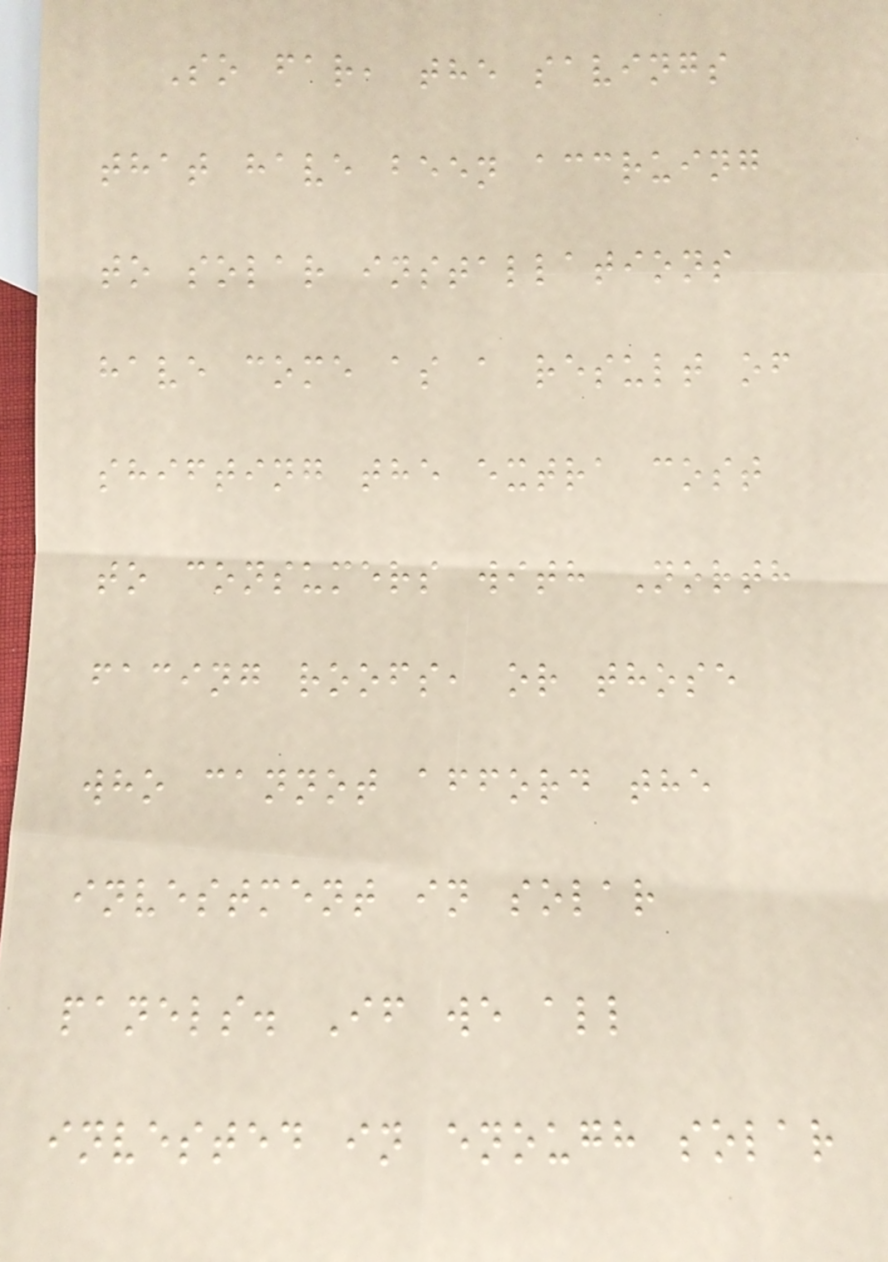So far, the savings
that have been accruing
to solar installations
have come as a result of
shifting the extra cost
to consumers with North
facing roofs, or those
who cannot afford the
investment in solar
panels. If we all
invested in enough solar
